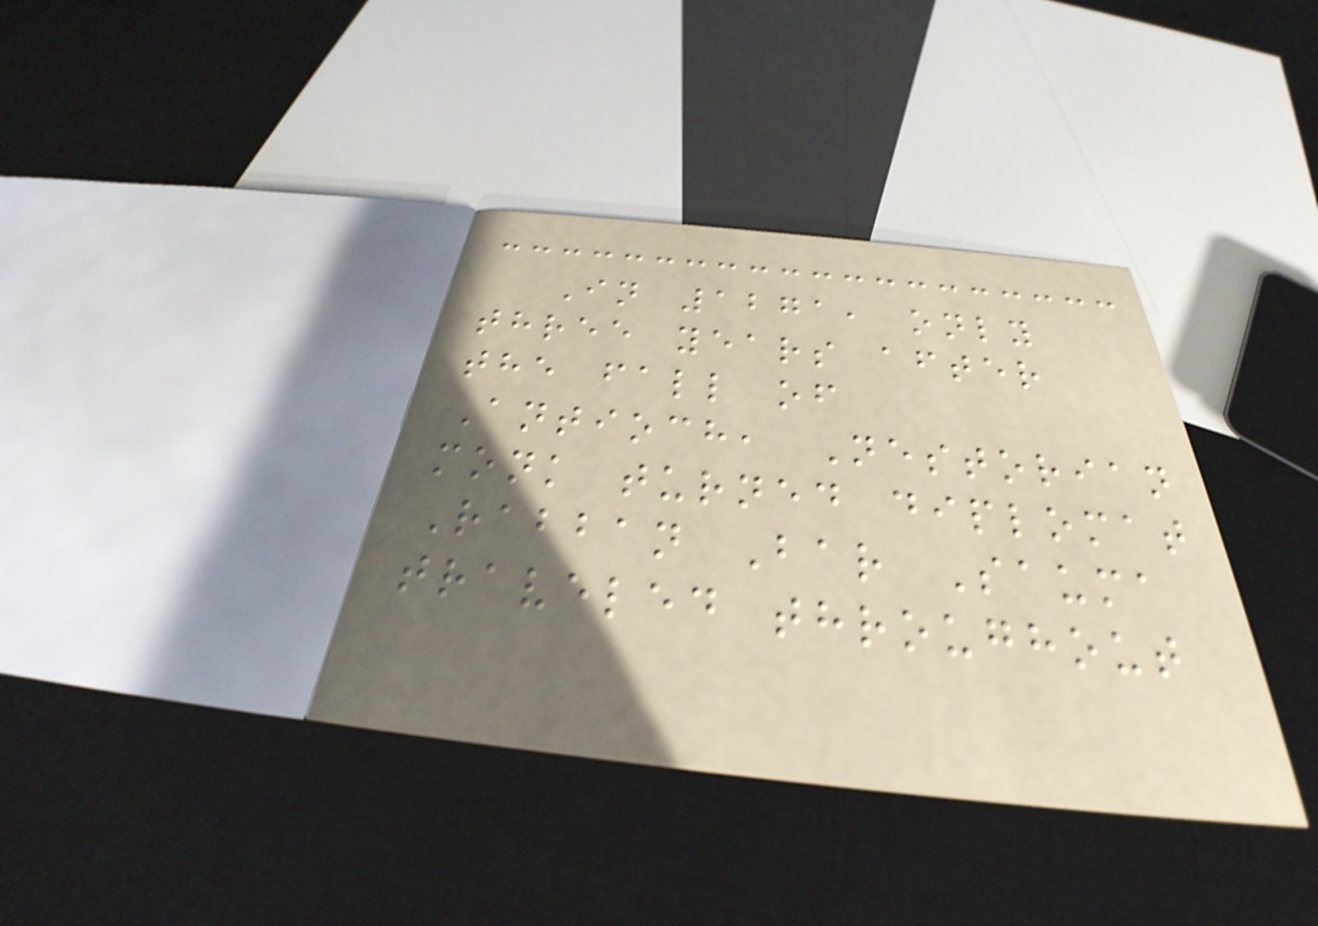In 1271, only
three years after
the fall of
Antioch, Nestorian
monk turned diplomat
Rabban Bar Sauma
traveled throughout
